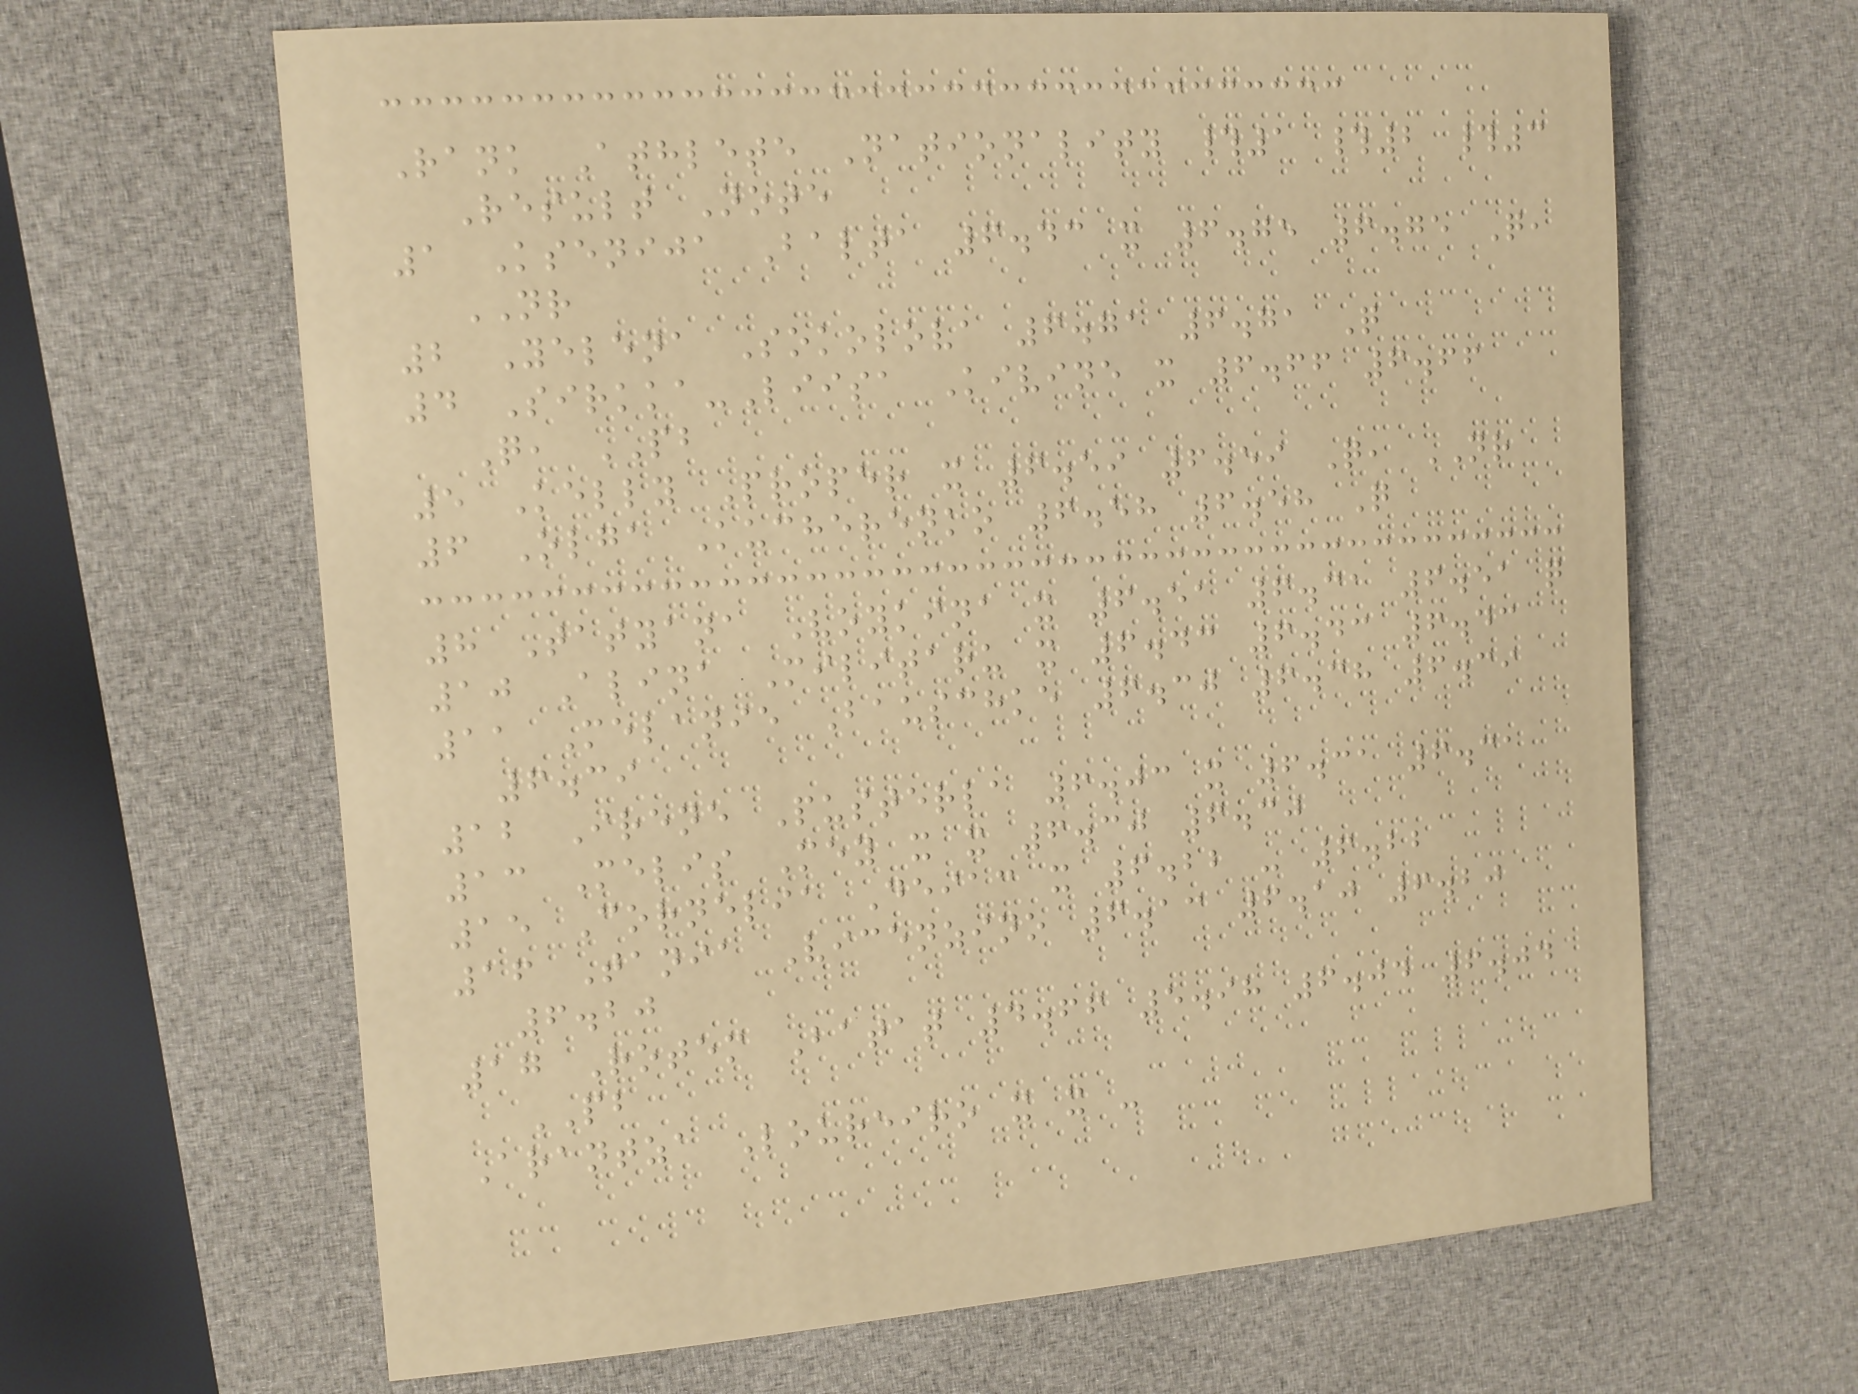Rank Athlete Nationality #1 #2 #3
Result Note
1 Ksenija Balta 6.43 x 6.75 6.75 Q,
NR
2 Yelena Sokolova 6.71 6.71 Q
4 Sirkka-Liisa Kivine x 6.66 6.66
Q, PB
5 Kelly Proper x 6.59 6.59 Q, NR
6 Olga Kucherenko 6.58 6.58 Q
8 Tatyana Voykina x 6.51 6.31 6.51 q
10 Alina Militaru x 6.43 6.43 6.43
11 Melanie Bauschke 6.30 6.38 6.39
6.39
12 Irene Pusterla 6.03 x 6.31 6.31
13 Melis Mey x x 6.30 6.30
15 Cornelia Deiac x 6.22 - 6.22
16 Tania Vicenzino 6.13 6.10 6.20
6.20
17 Rotem Batat 4.66 5.98 6.04 6.04
PB
Arantza Loureiro x x -
